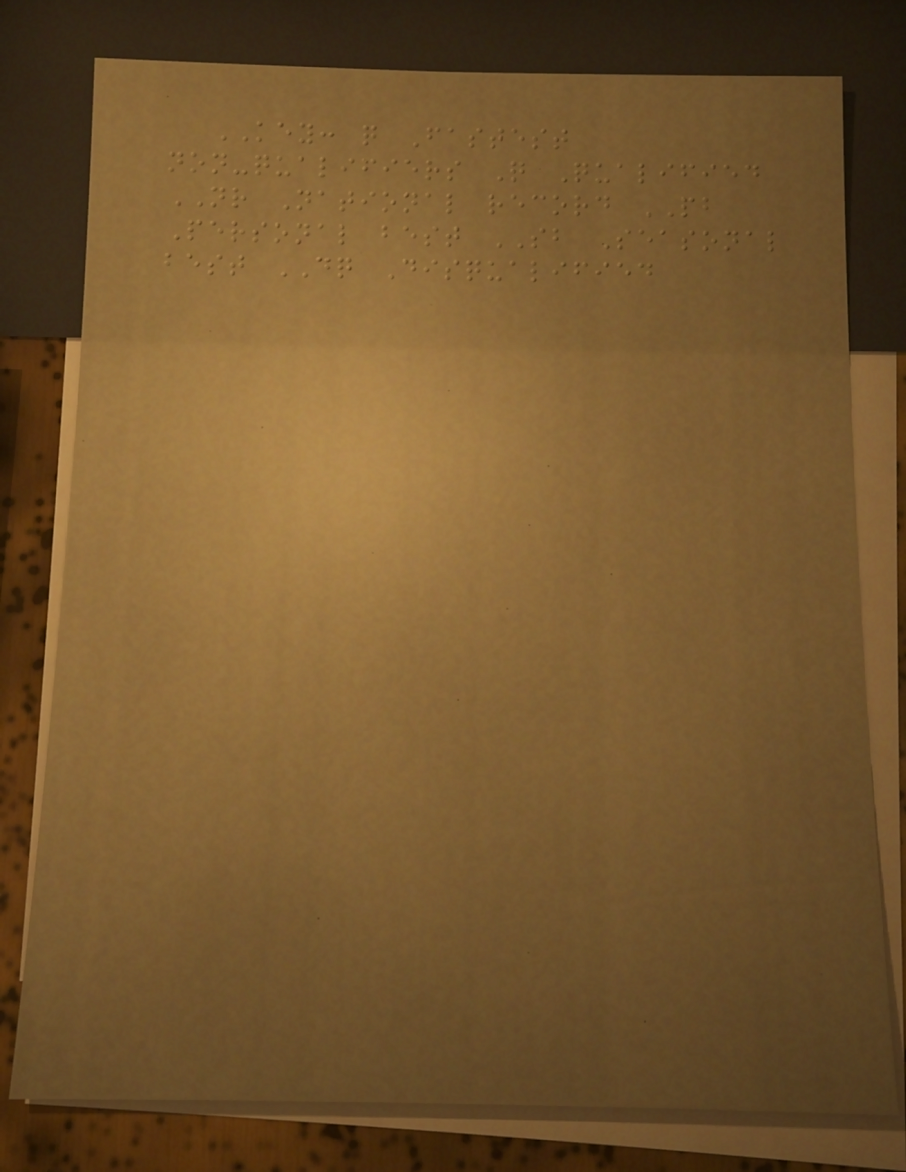KEY: q Fastest
non-qualifiers Q Qualified
NR National record PB
Personal best SB Seasonal
best DQ Disqualified
